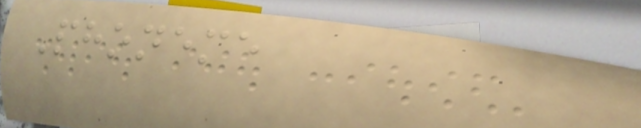Phoneme
